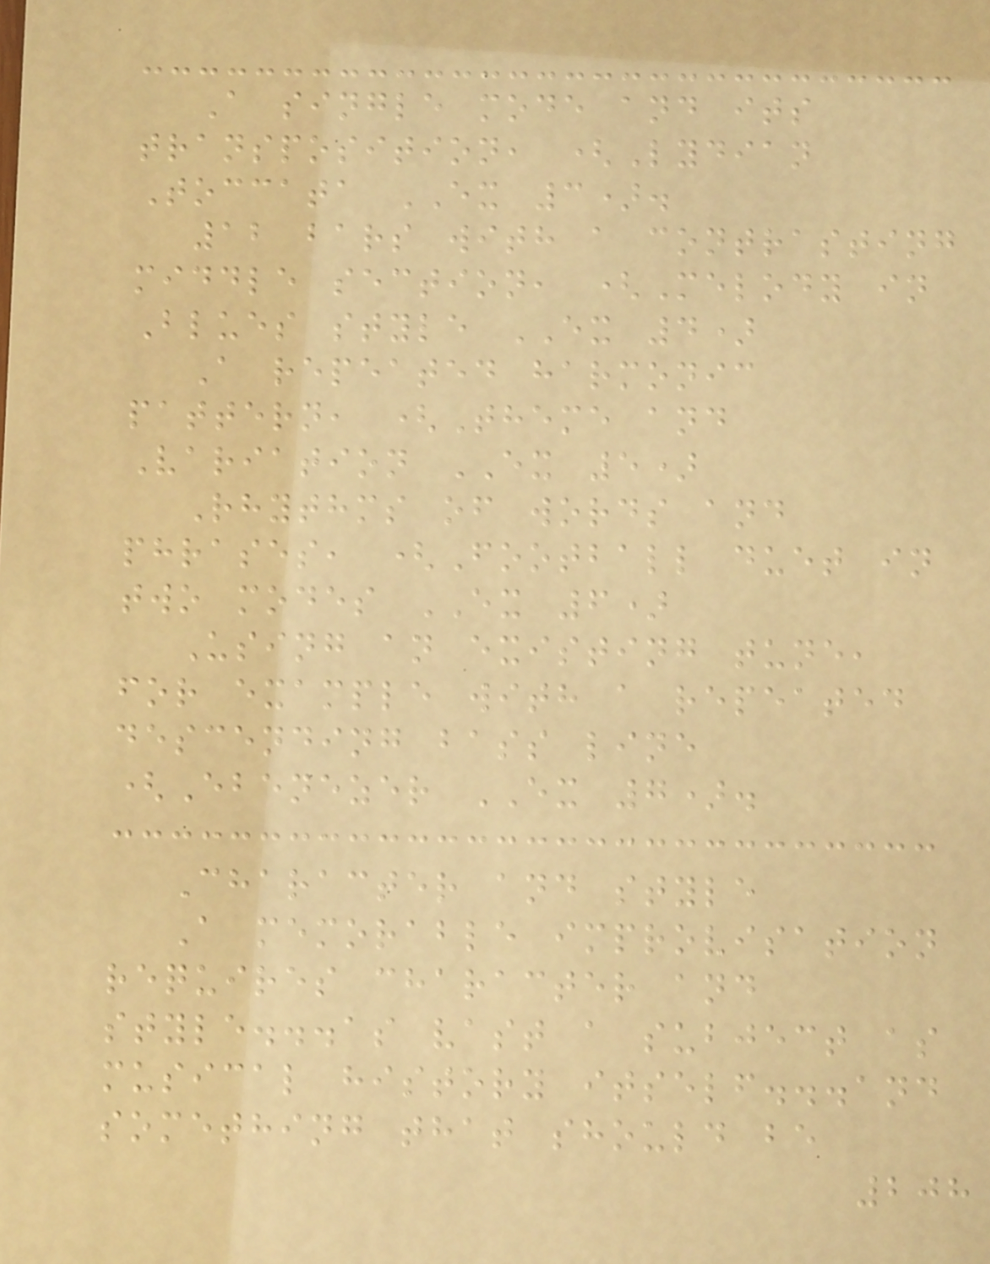A single mode and its
transposition, (Lydian
Toccata EX 3).
12 bars with a contrasting
middle section, (Melody in
Blues style EX 4)
A repeated harmonic
pattern, (Theme and
Variation EX 5)
Rhythms of words and
phrases, (Football duet in
two modes EX 6)
Using an existing tune,
for example with a repeated
descending bass line
(Ebenezer EX 7).
Character and style
A memorable improvisation
requires character and
style...as vast a subject as
musical history itself...and
something that should be
208
